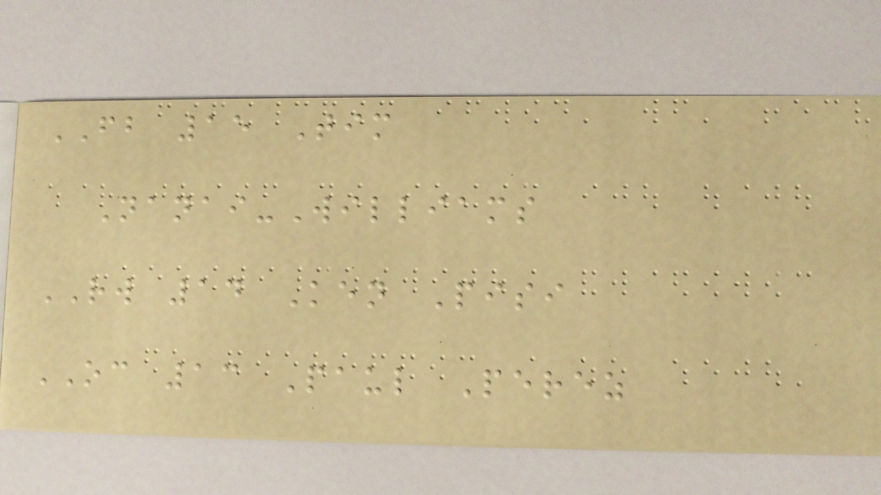FB 15 Tim
Nanai-Williams
RW 14 Ken Pisi
OC 13 Paul Perez
